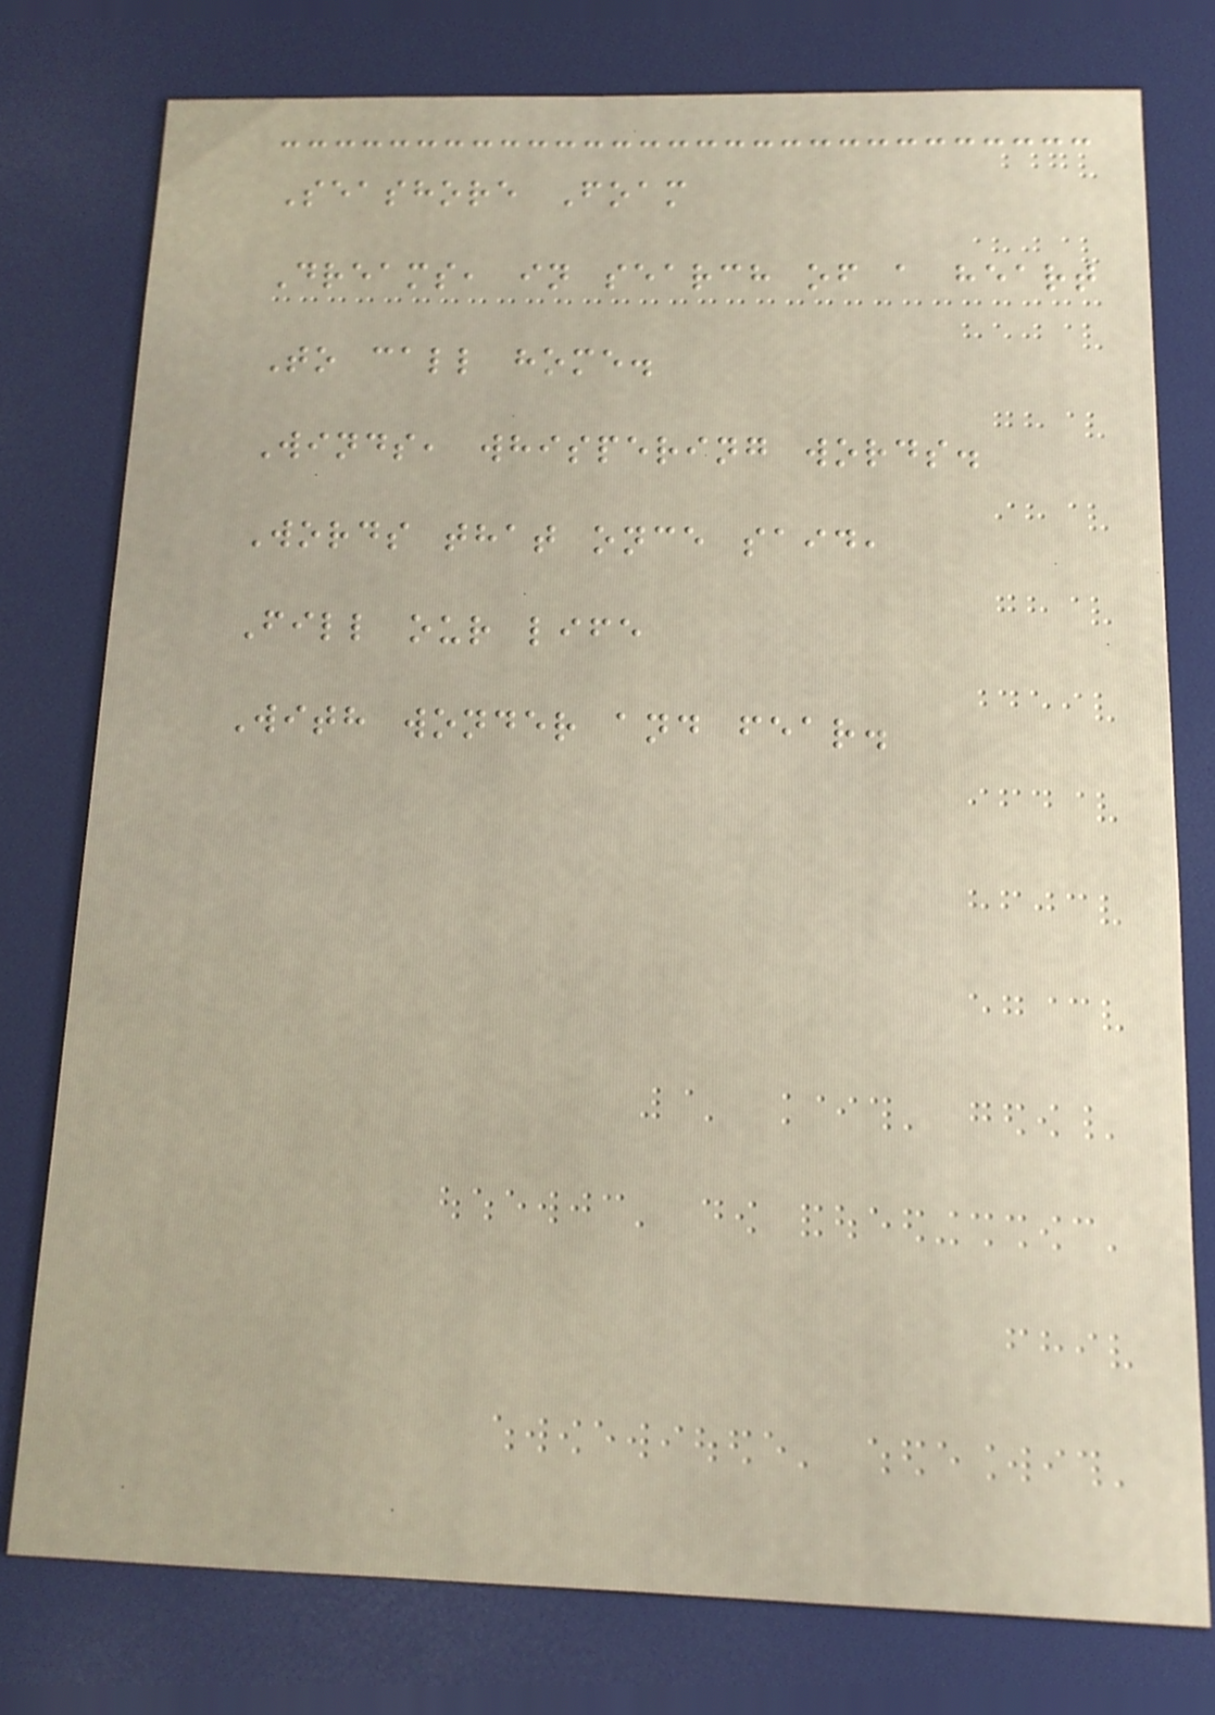Seashore Foam
Dreams, in search of a heart
To call home.
Winds, whispering words.
Words that once said,
Fill our life
With wonder and fear.
